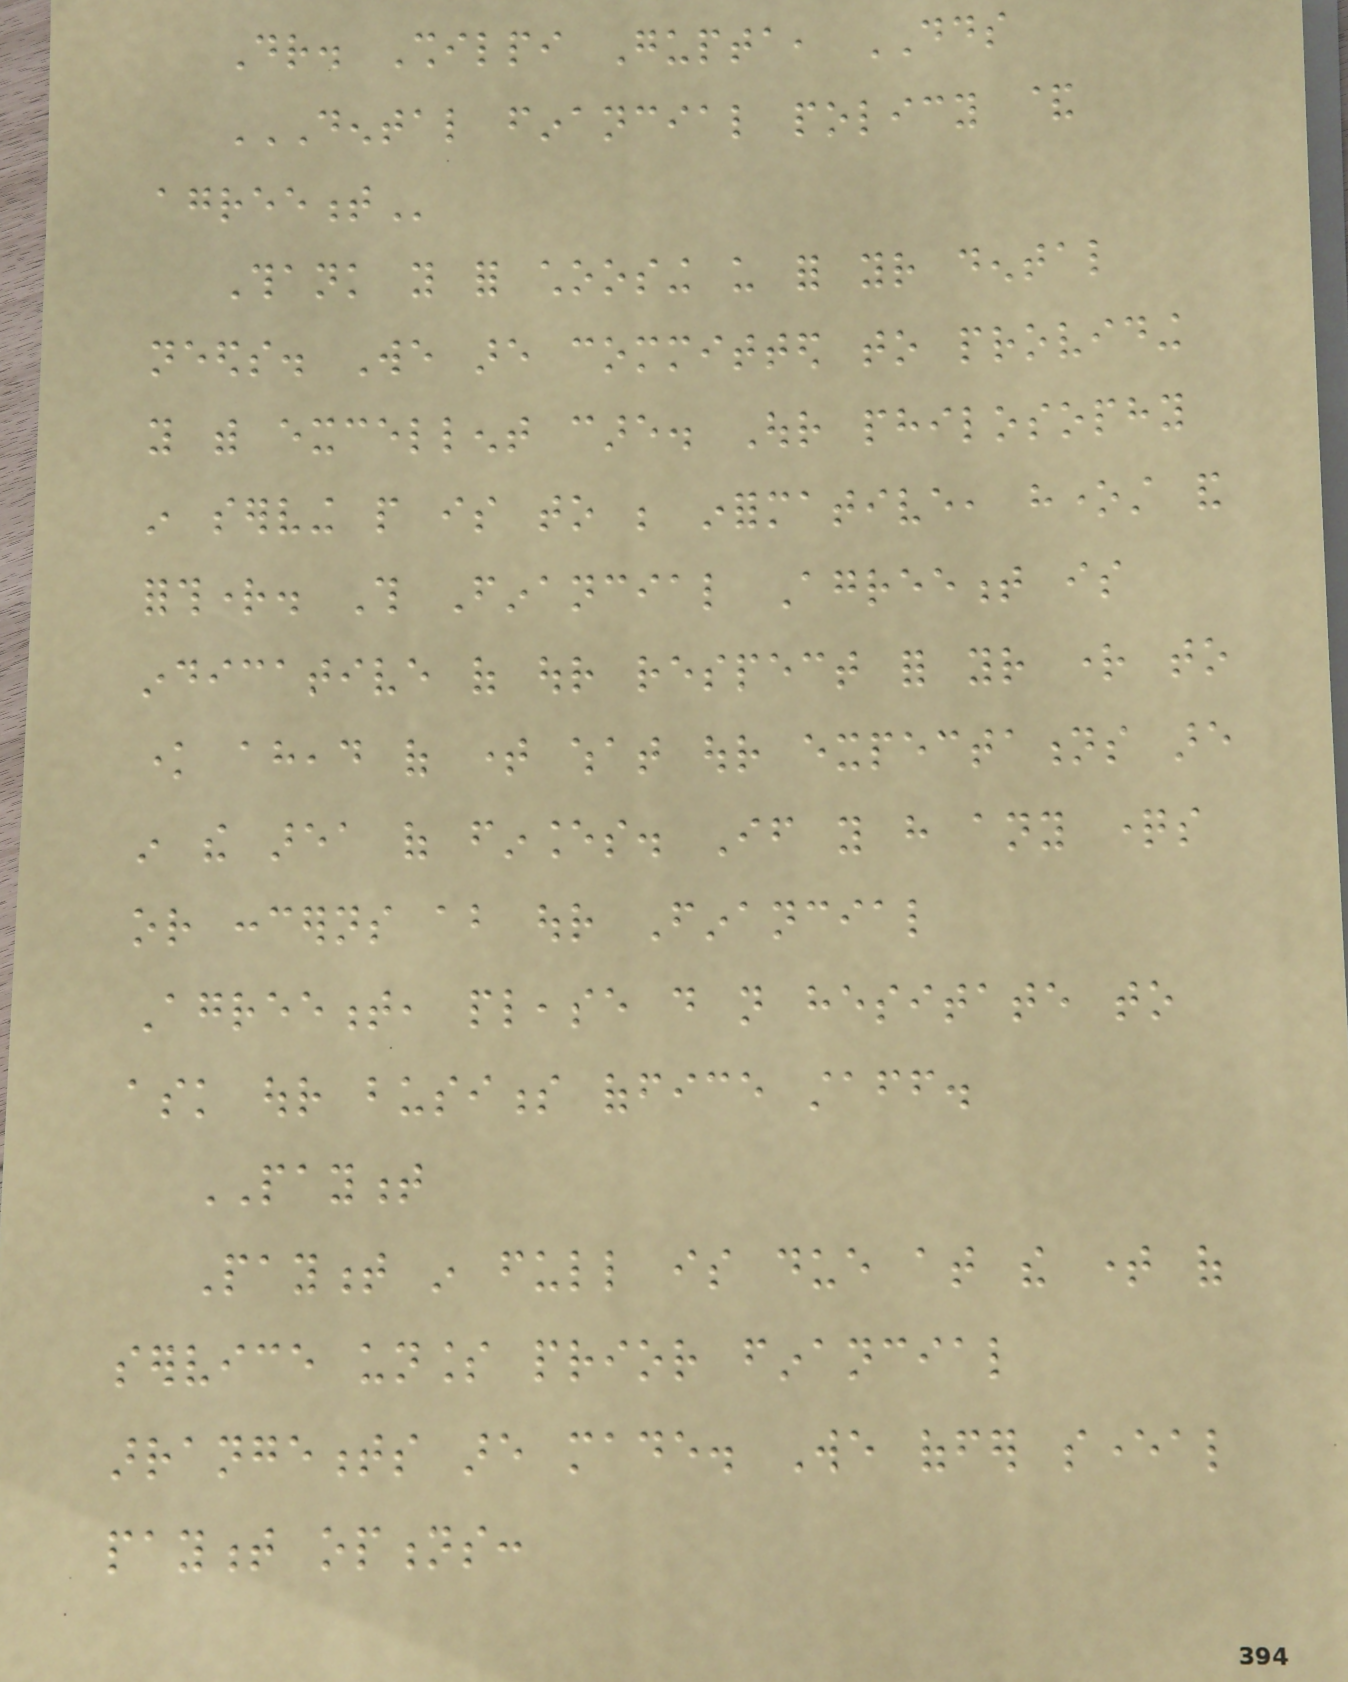Dr. Shilpi Gupta, DDS
DENTAL FINANCIAL POLICY &
AGREEMENT
Thank you for choosing us for your dental
needs. We are committed to providing
you with excellent care. Our philosophy
in serving people is to be informative, honest and
forthright. This Financial Agreement is
indicative of our respect for your right to
know ahead of time what our expectations are
in the area of finances. If you have any questions
or concerns about our Financial
Agreement, please do not hesitate to
ask our business office staff.
PAYMENT
Payment in full is due at the time of
service unless prior financial
arrangements are made. We offer several
payment options:
